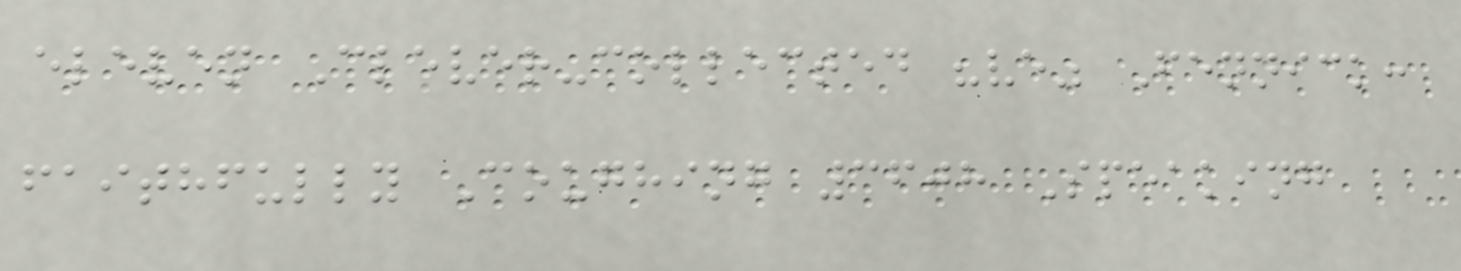eleven Clever-collected "ve" Fennick:
faithfully Coughing 3608 Speaking
